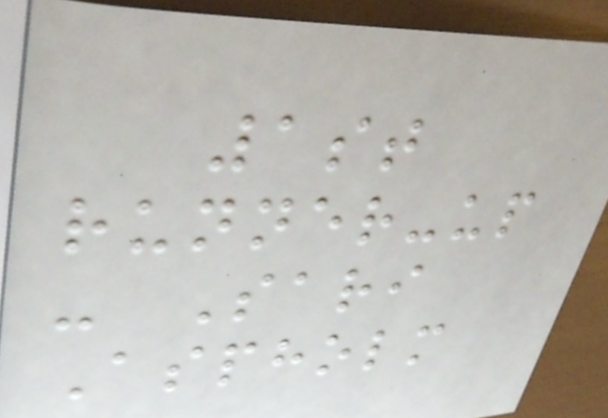1st
runner-up
- Sari
Aspholm
